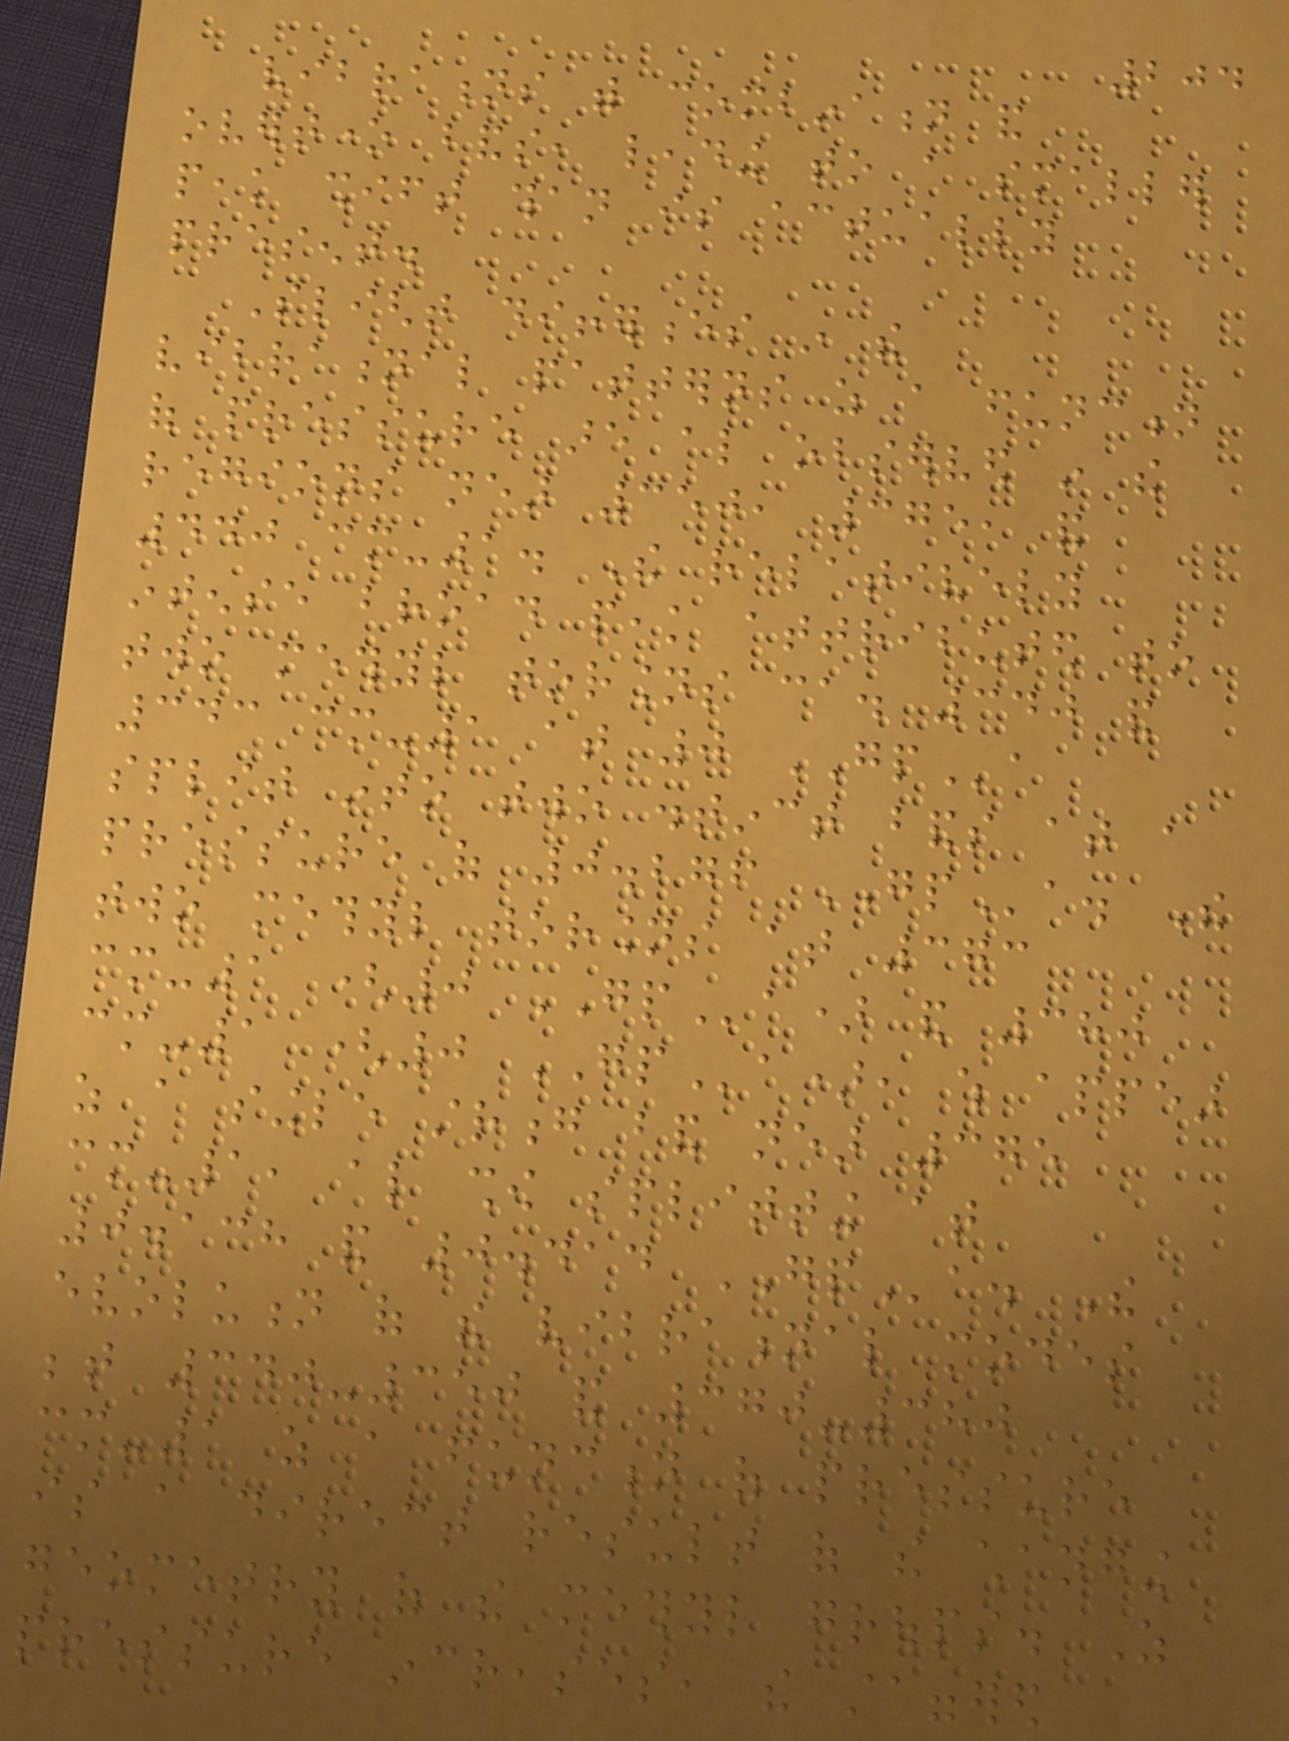204
vibrations with combination and
overtone bands, leading to a smaller
peak shift than is actually
present.
Slight differences in the
vibrational patterns as a function
of pressure are also observed in the
regions near 350, 375, and
440 cm-1. The relatively
intense broad peak attributed to
two methyl torsions ca. 340 and
343 cm-1 at 0 GPa
split into two distinct bands at a
pressure of 0.276 GPa. The
two methyl torsions at 373
cm-1 (0 GPa) and 380
cm-1 (0 GPa), which appear
as a single strong band near 375
cm-1, also show splitting at
0.138 and 0.414 GPa. The
evolution of the vibrational modes
between 340-350 and 370-380
cm-1 as a function of pressure
is a direct result of the changing
geometry of the methyl groups. As
pressure increases, the staggered
